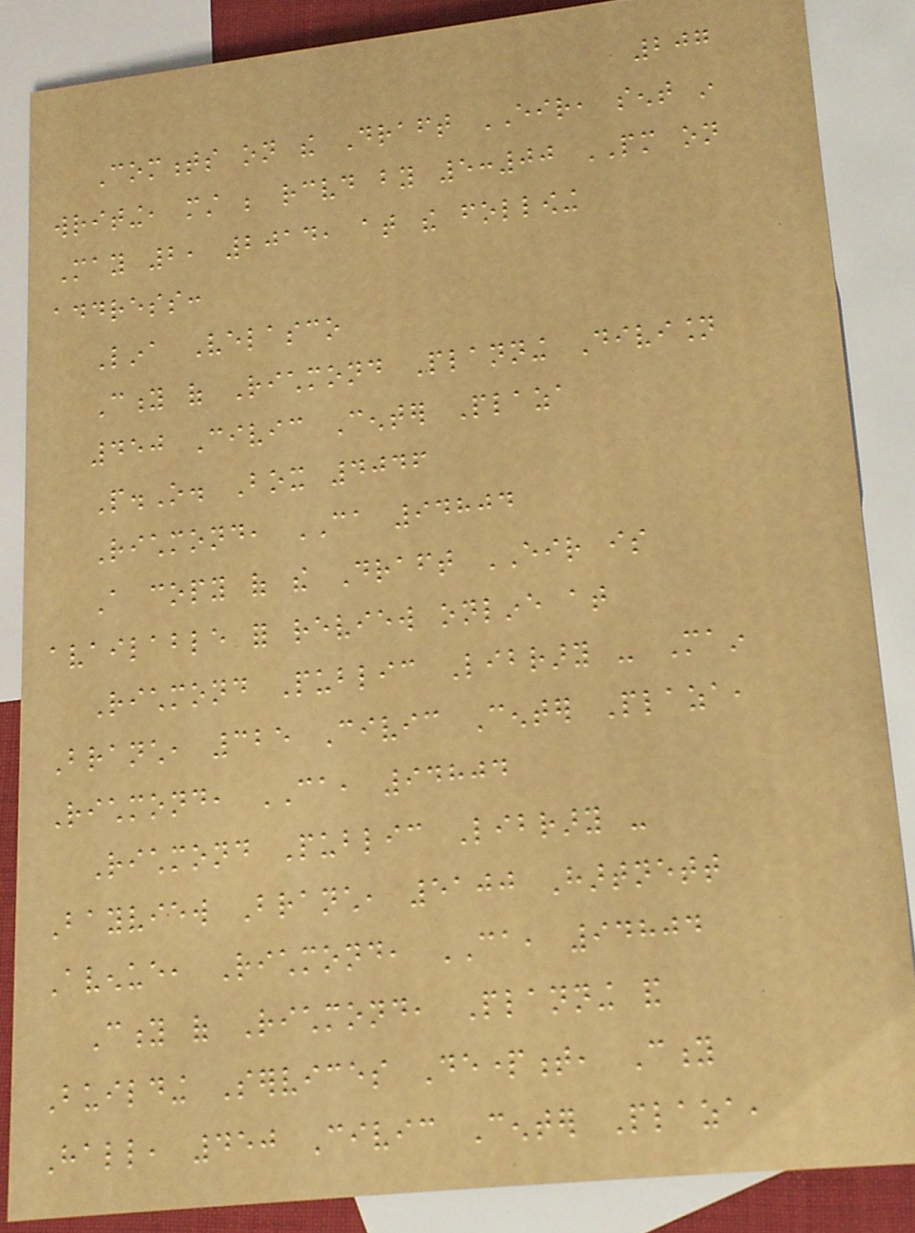207
Comments on the Draft EIR, sent in
writing, must be received by 5:00 PM on
May 2, 2014, at the following
address:
Lina Velasco
City of Richmond Planning Division
450 Civic Center Plaza
P.O. Box 4046
Richmond, CA 94804
A copy of the Draft EIR is
available for review online at
Richmond Public Library - Main
Branch, 325 Civic Center Plaza,
Richmond, CA, 94804
Richmond Public Library -
Bayview Branch, 5100 Hartnett
Avenue, Richmond, CA, 94804
City of Richmond, Planning and
Building Services Department, City
Hall, 450 Civic Center Plaza,
